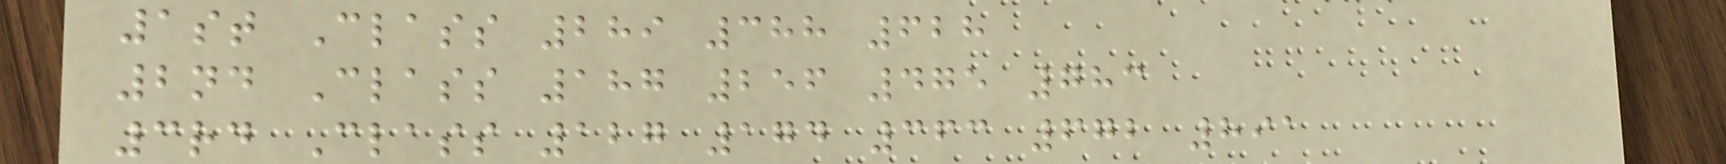1st Class 289 388 628
2nd Class 187 256 475 783
3rd Class 127 174 363 672 891
